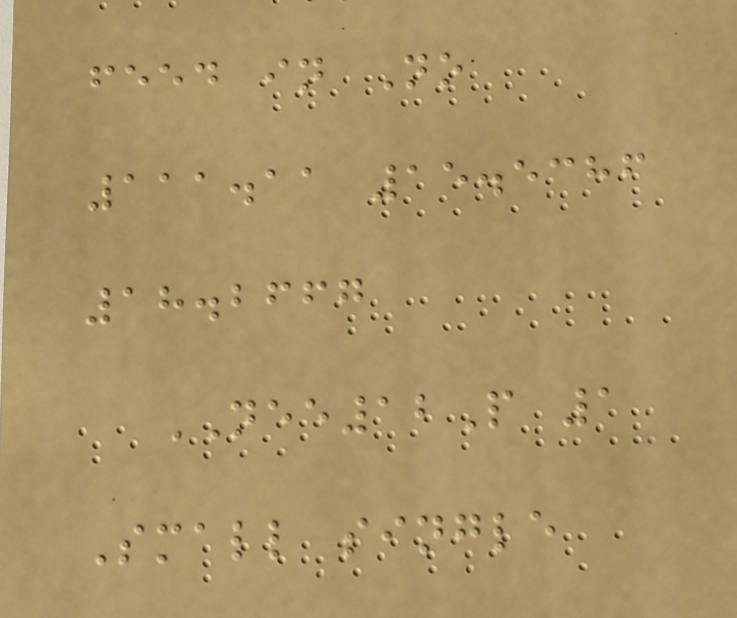feed in No
111.11 15.5386
18.2667
NEE12P 1
Small single
